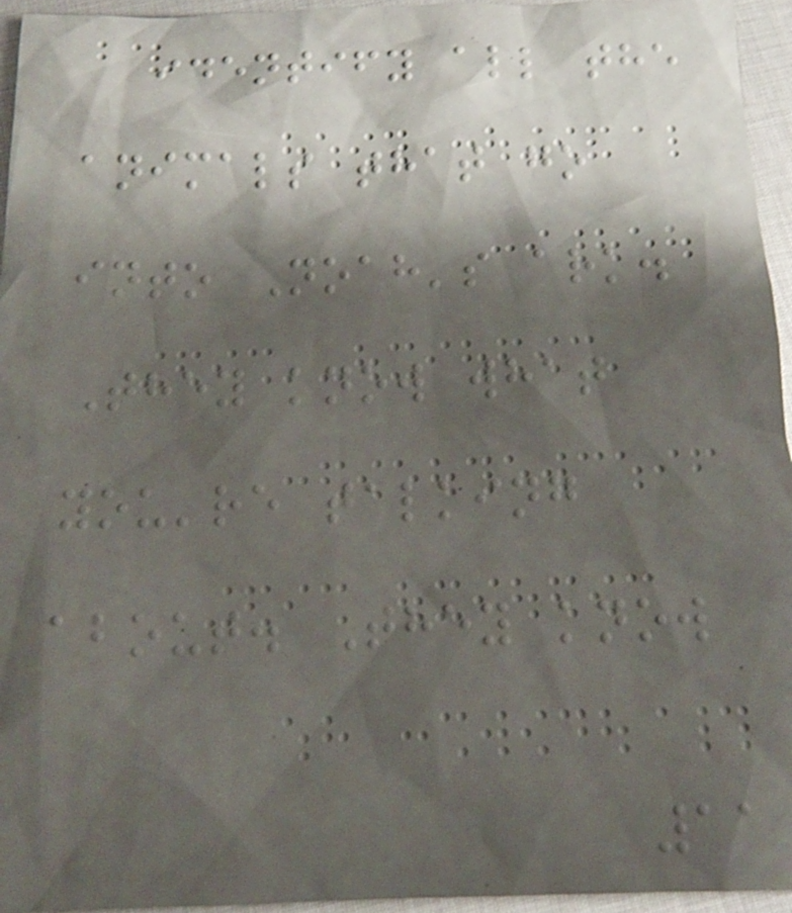identify all the
animals that go
into Noah's ark.
They know what
you're talking
about. They know
11
